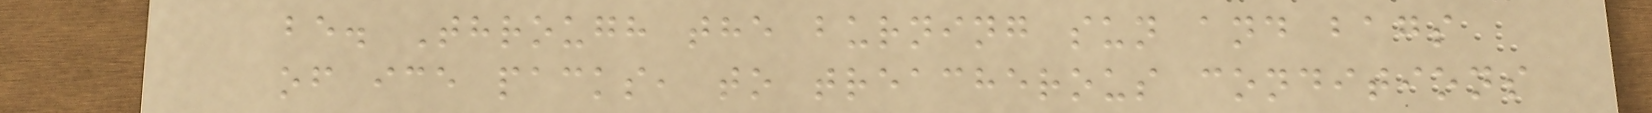be. Through the burning sun and bags
of ice packs, to treacherous conditions
